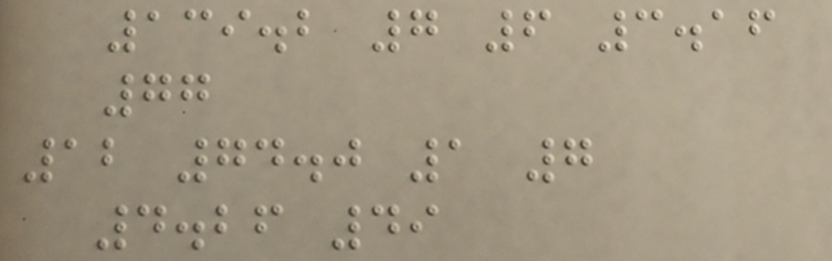139.2 7 6 3.16
77
12 74.0 1 7
4.26 49
